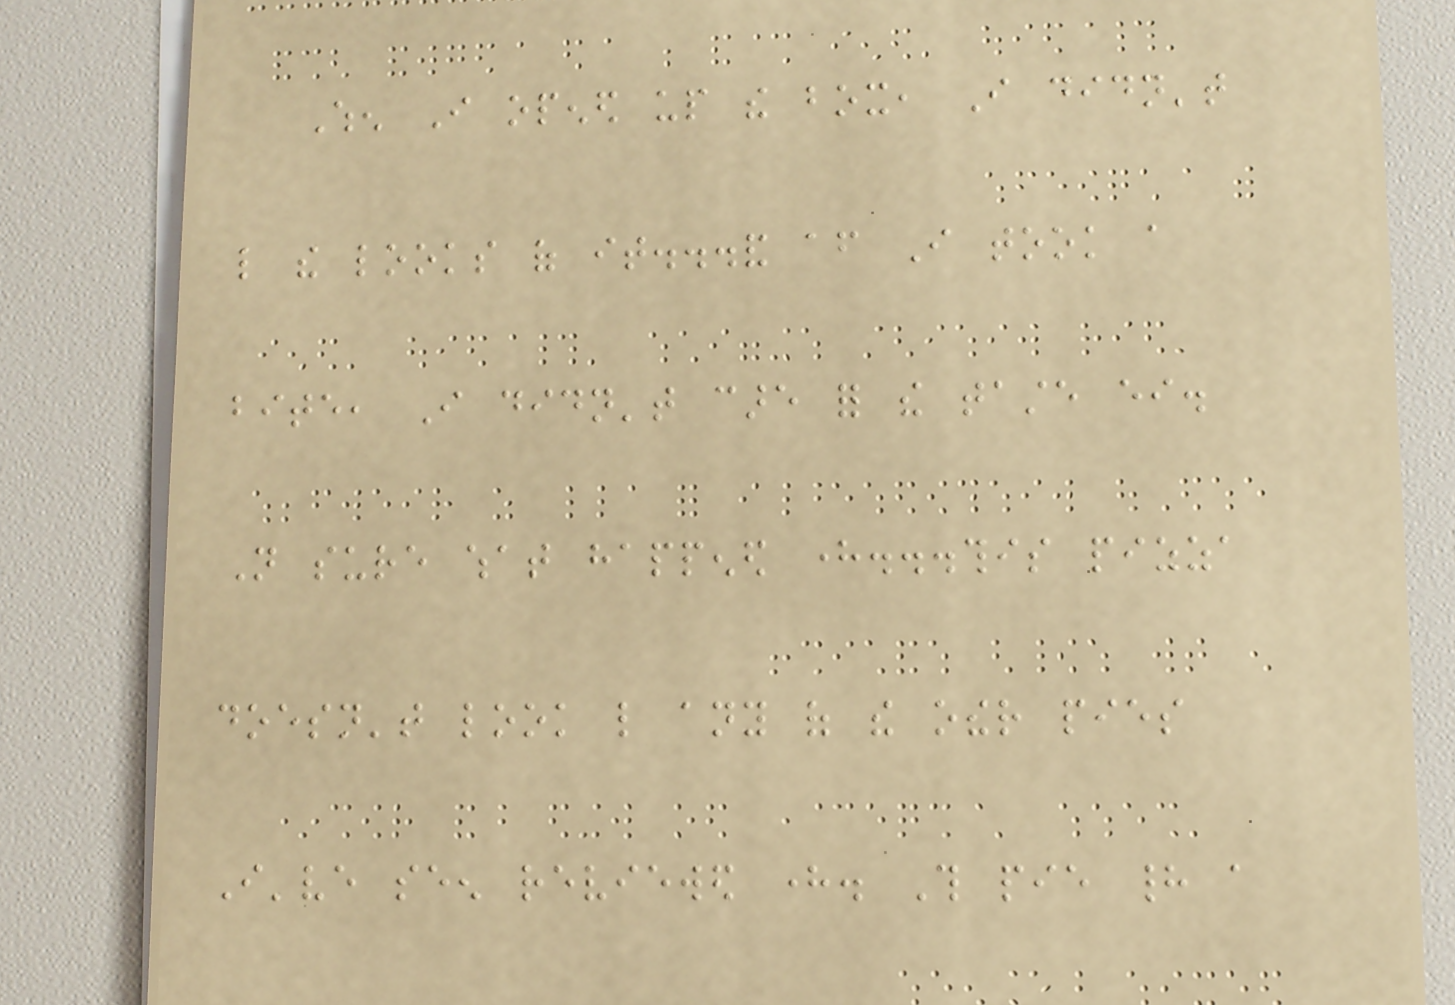When I opened up the box, I didn't
like the looks of it...and after I took a
bite, I didn't care for the taste either.
Not sure what happened here...this pizza
doesn't look like any of the other pies
I've seen reviewed here. This pie had a
